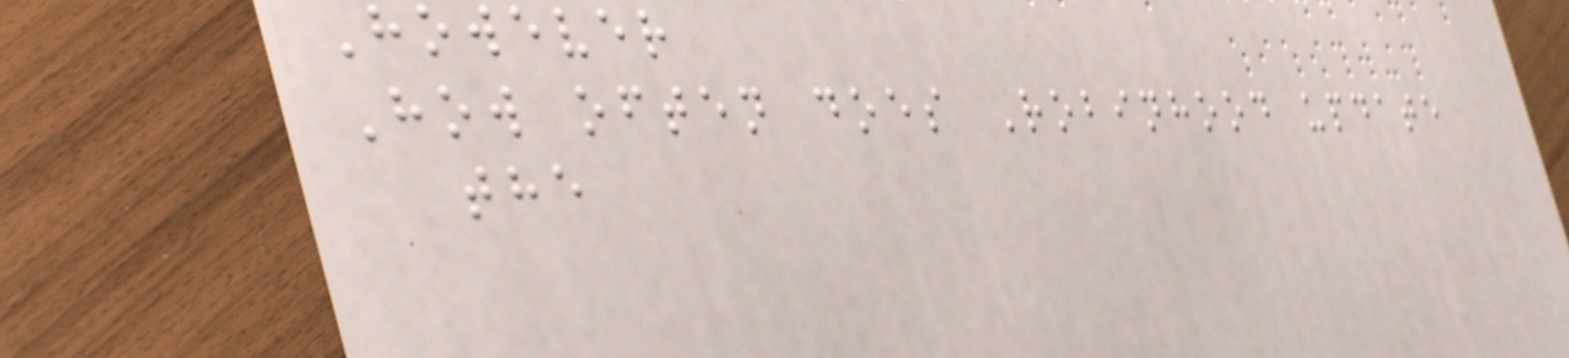However
How often does Robinhood update
the
